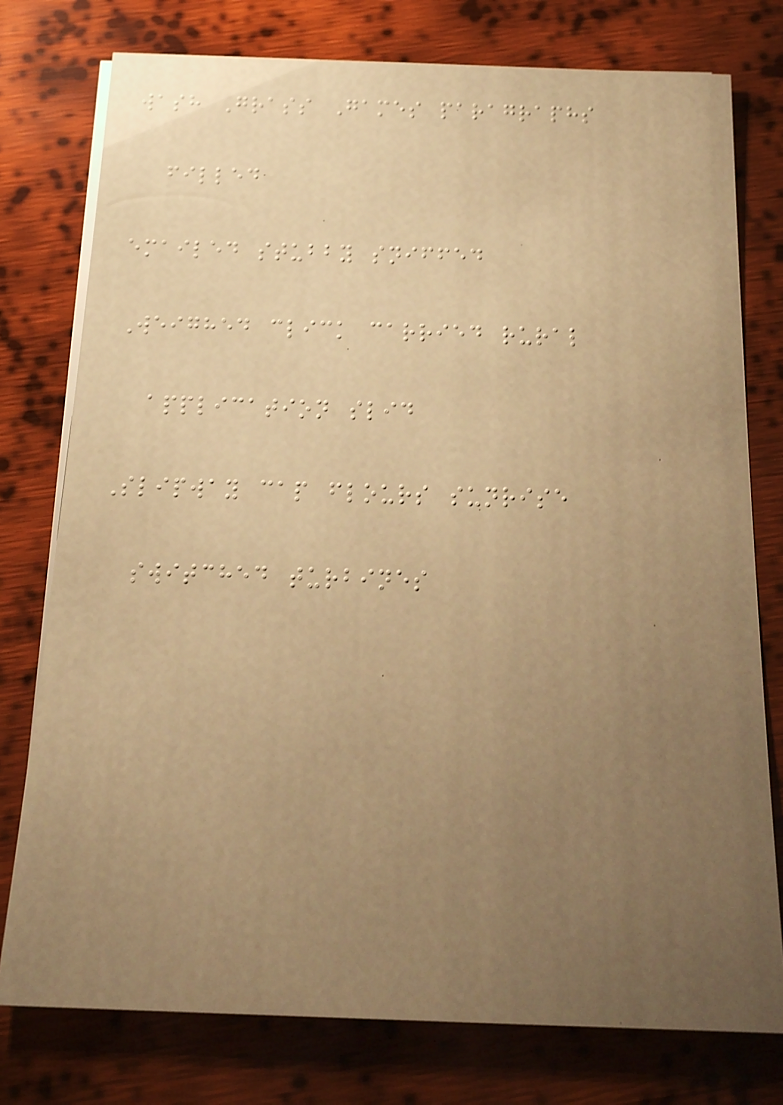wash Grass Games paragraphs
filled
emailed stubby sniffed
Weighed click carried rural
application slid
Slipway cap flours sunrise
switched turbines
